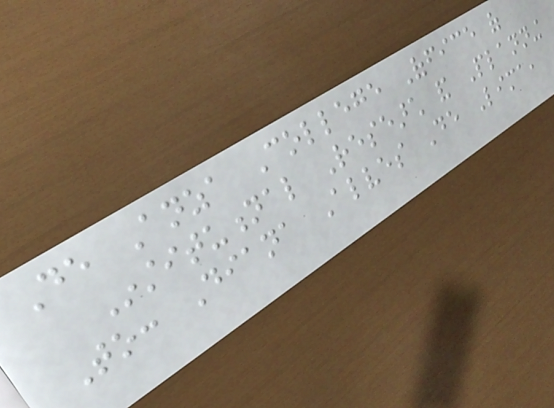De Anza College Office of
Institutional Research and Planning
To: Diana Alves De Lima,
